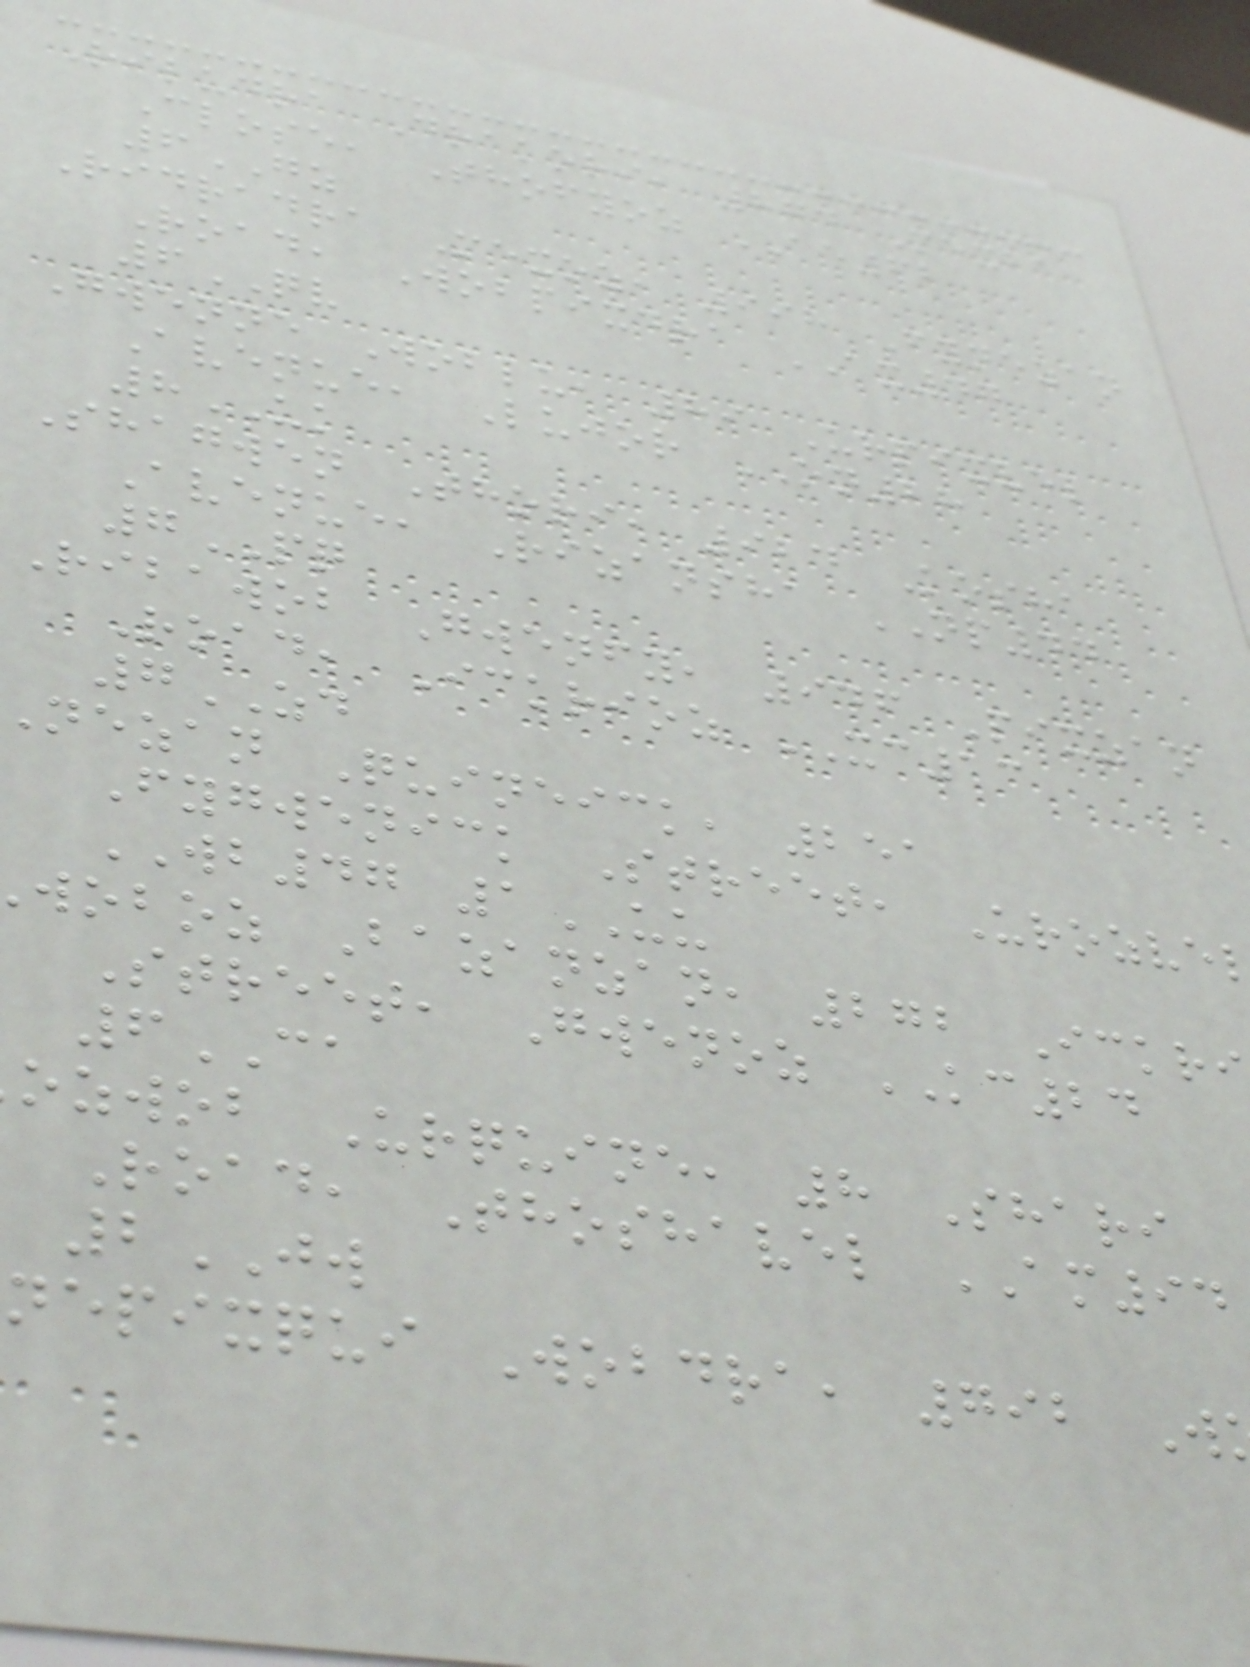Riludra Drakori, 874 Mexba
Close, Thofyoz AE62
6GZ
Ridradra Mexoz, 998 Fynezan
Road, Wobpixdra AX47
6QV
Gwenne Woblu, 89 Urpixvel
Avenue, Lujor ON28
8UK
Shagwen Thori, 924 Kosha
Avenue, Rizansha NP44
7PQ
Ribawob Gwenfy, 946 Pixzan
Road, Ickrioz XC13
7ZD
nezan Quineick, 251
Fygwenick Street, Urozve
WB47 1UU
woboz Bazanzan, 272 Ickri
Street, Gwenoz KC24
6CA
ozwob Urquine, 8 Shari
Road, Thoshavel AM94
2JW
nepixqui Wobdra, 792 W
